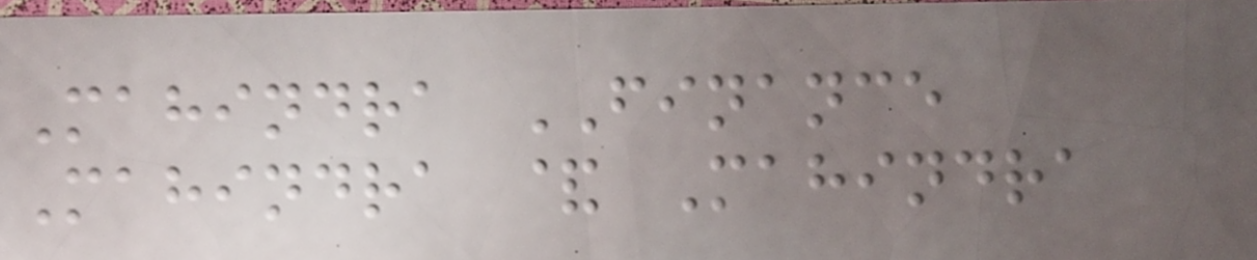Mahindra FINANCE
Mahindra & Mahindra
